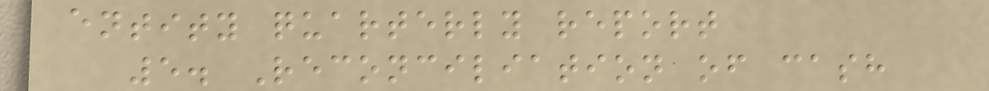entity quarterly report
5. Reconciliation of cash
